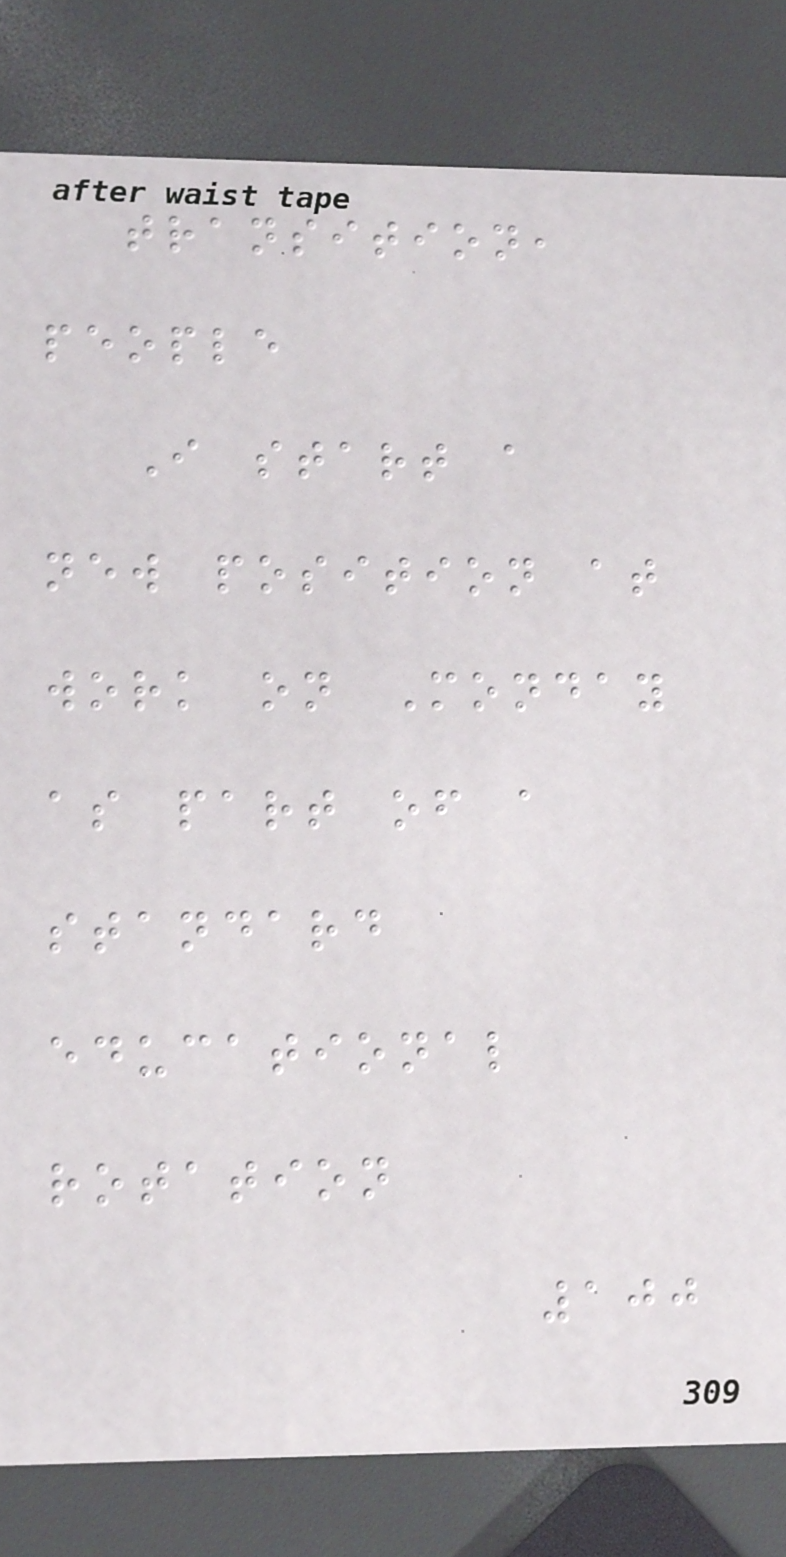transition,
people
I start a
new position at
work on Monday
as part of a
standard
educational
rotation
100
